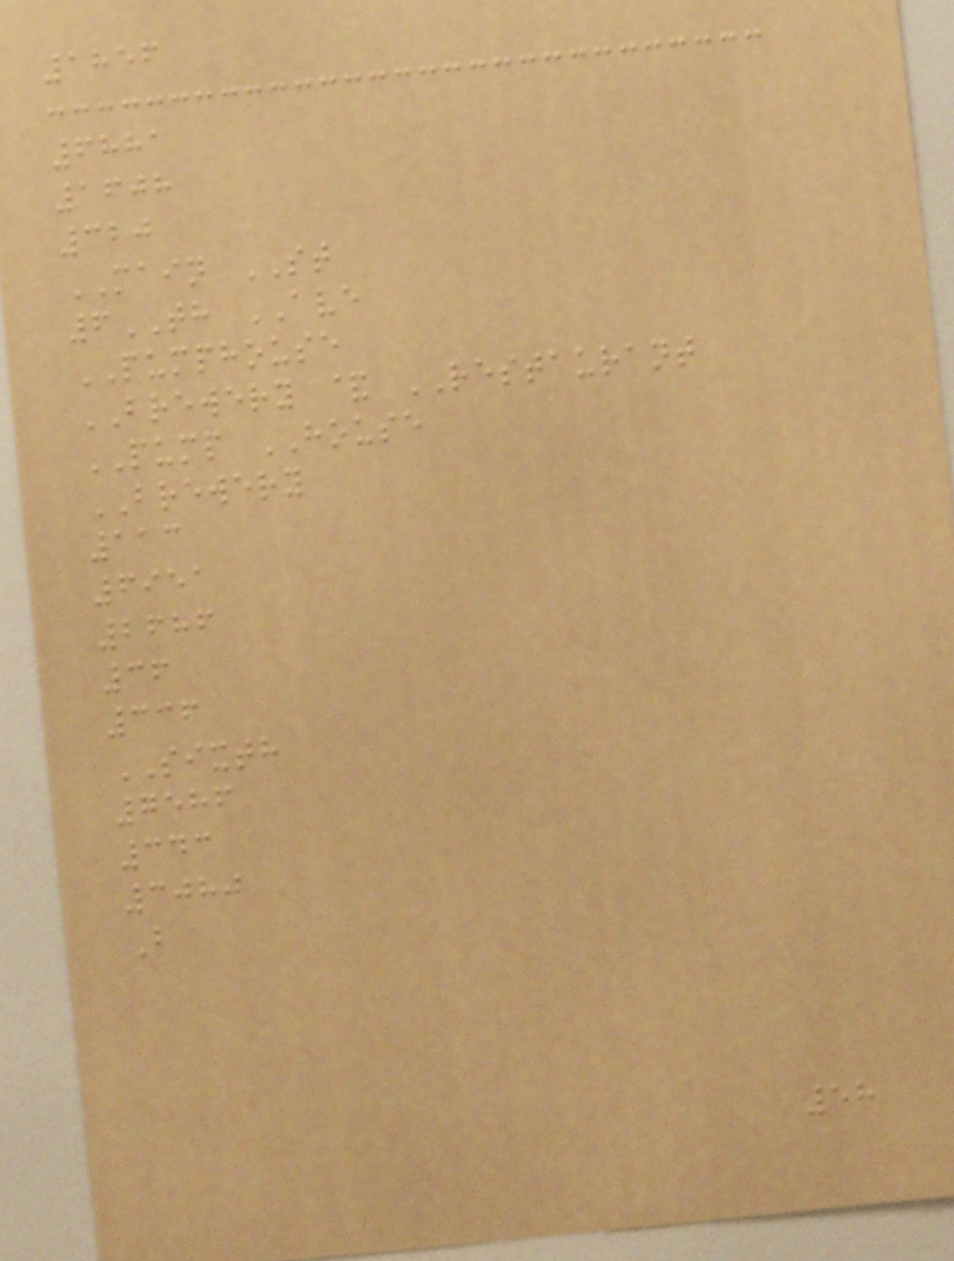1856
6881
1608
320
MAIN ST
6TH AVE
PUMPHOUSE
BREWERY & RESTAURANT
PUMP HOUSE
BREWERY
113
6951
2686
36
336
SIXTH
7586
343
3080
B
58
